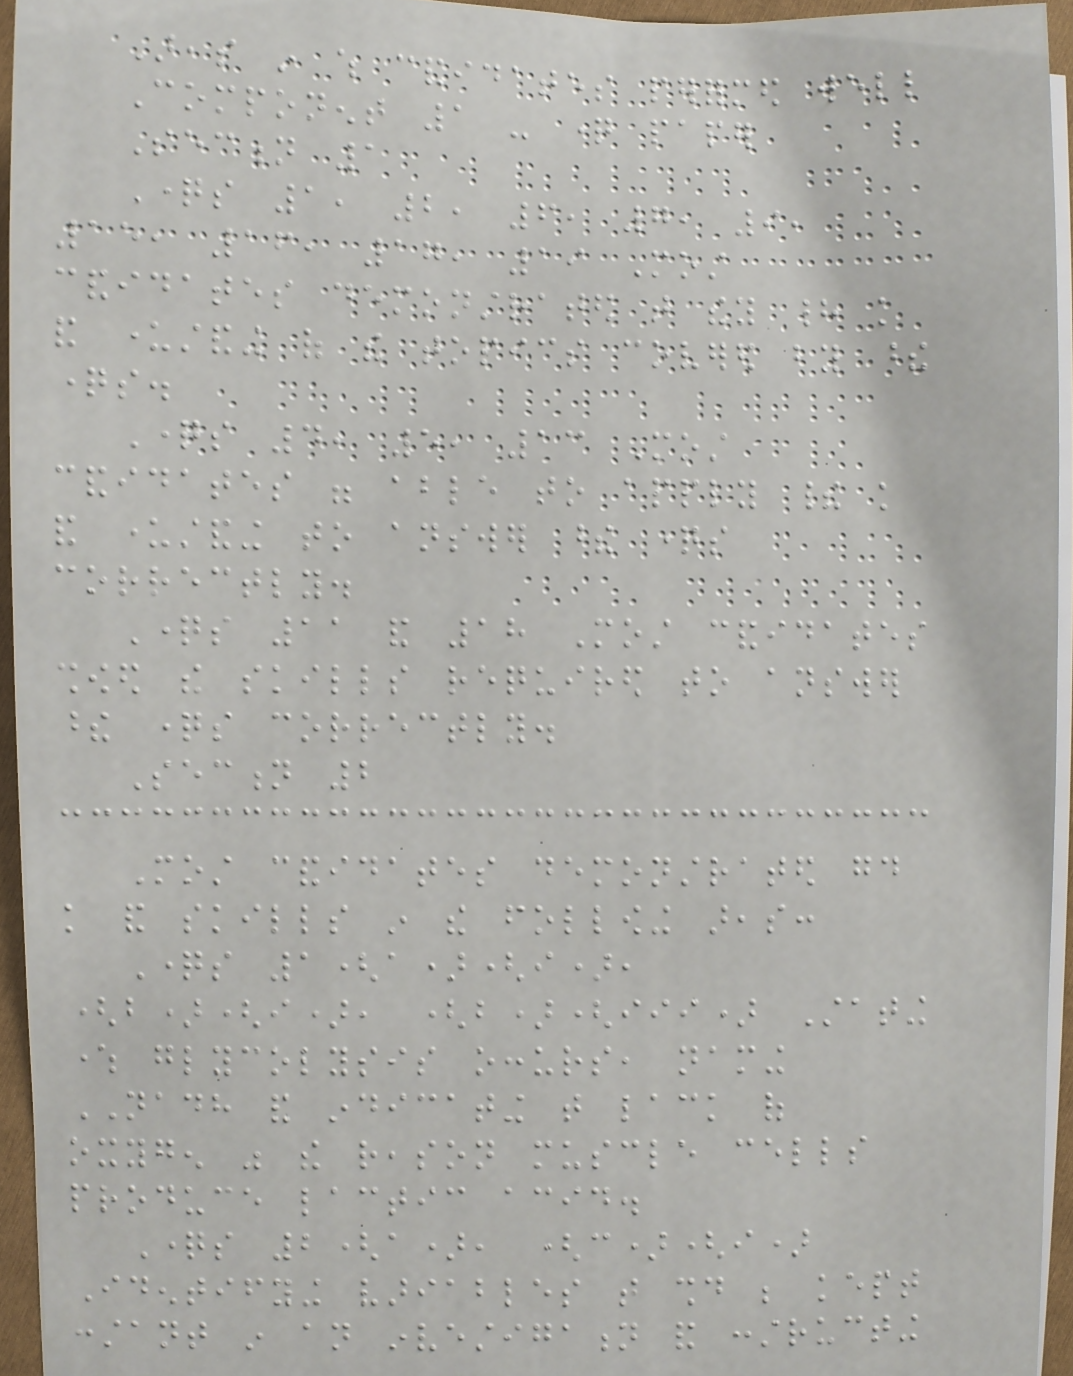Areas in which candidates performed well
Component 1 - question paper
Section 1
Questions 1, 2, 6, 7, 9,
15, 16, 17, 19 Most
candidates demonstrated that they had knowledge
and understanding of the topics covered by these
questions.
Questions 4, 5, 13 Most
candidates were able to apply their knowledge
and understanding to answer these questions
correctly.
Questions 11 and 18 Most candidates
showed the skills required to answer
these questions correctly.
Section 2
Most candidates demonstrated good
knowledge and skills in the following areas:
Questions 1(a)(i),
(b)(i), (b)(iii) Stating
where glycolysis occurs, naming
NADH and indicating that lack of
oxygen was the reason muscle cells
produce lactic acid.
Questions 2(a), (c)(i)
Identifying variables that should be kept
constant in an investigation and constructing
